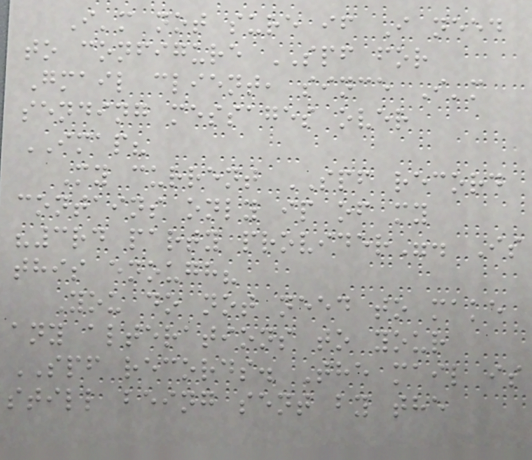I'm not sure if I need
to configure SPF for
Gmail client, since I'm
sending messages over
IMAP?
My current SPF record
contains only ip of my
"3rd party provider". Is
this enough?
You do not need to make
any alterations to your
SPF records. The mail is
still being sent by the
